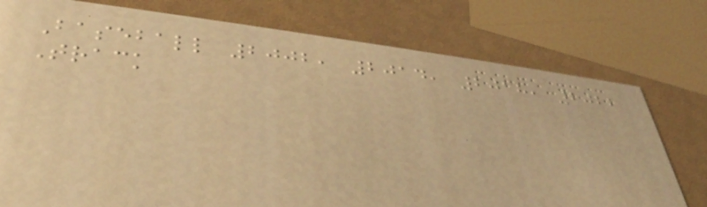Baseball 2002, 2014, 2018, 2022
Track
